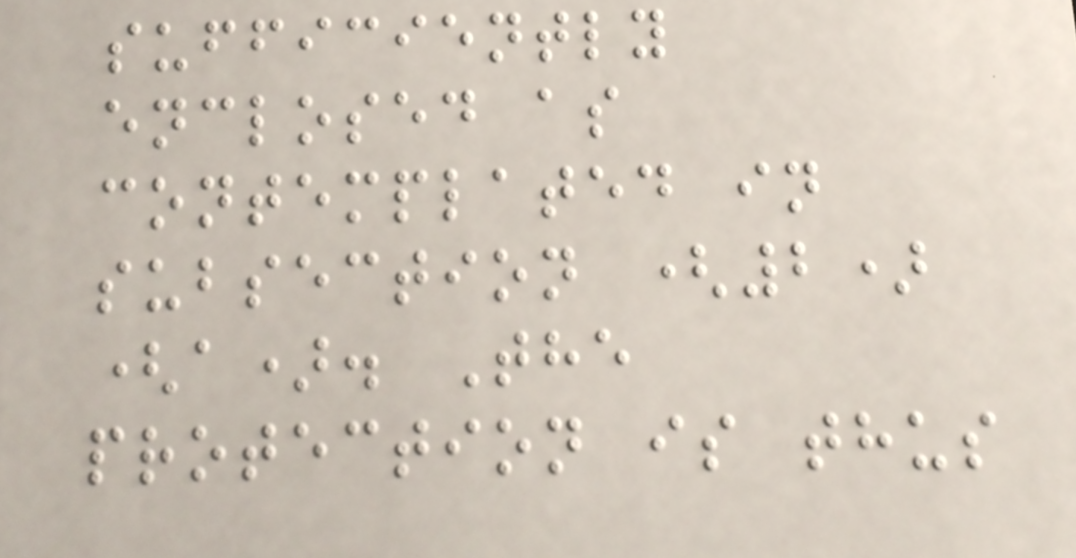sufficiently
enclosed as
contemplated in
subsection (2)
(a). The
protection is thus
